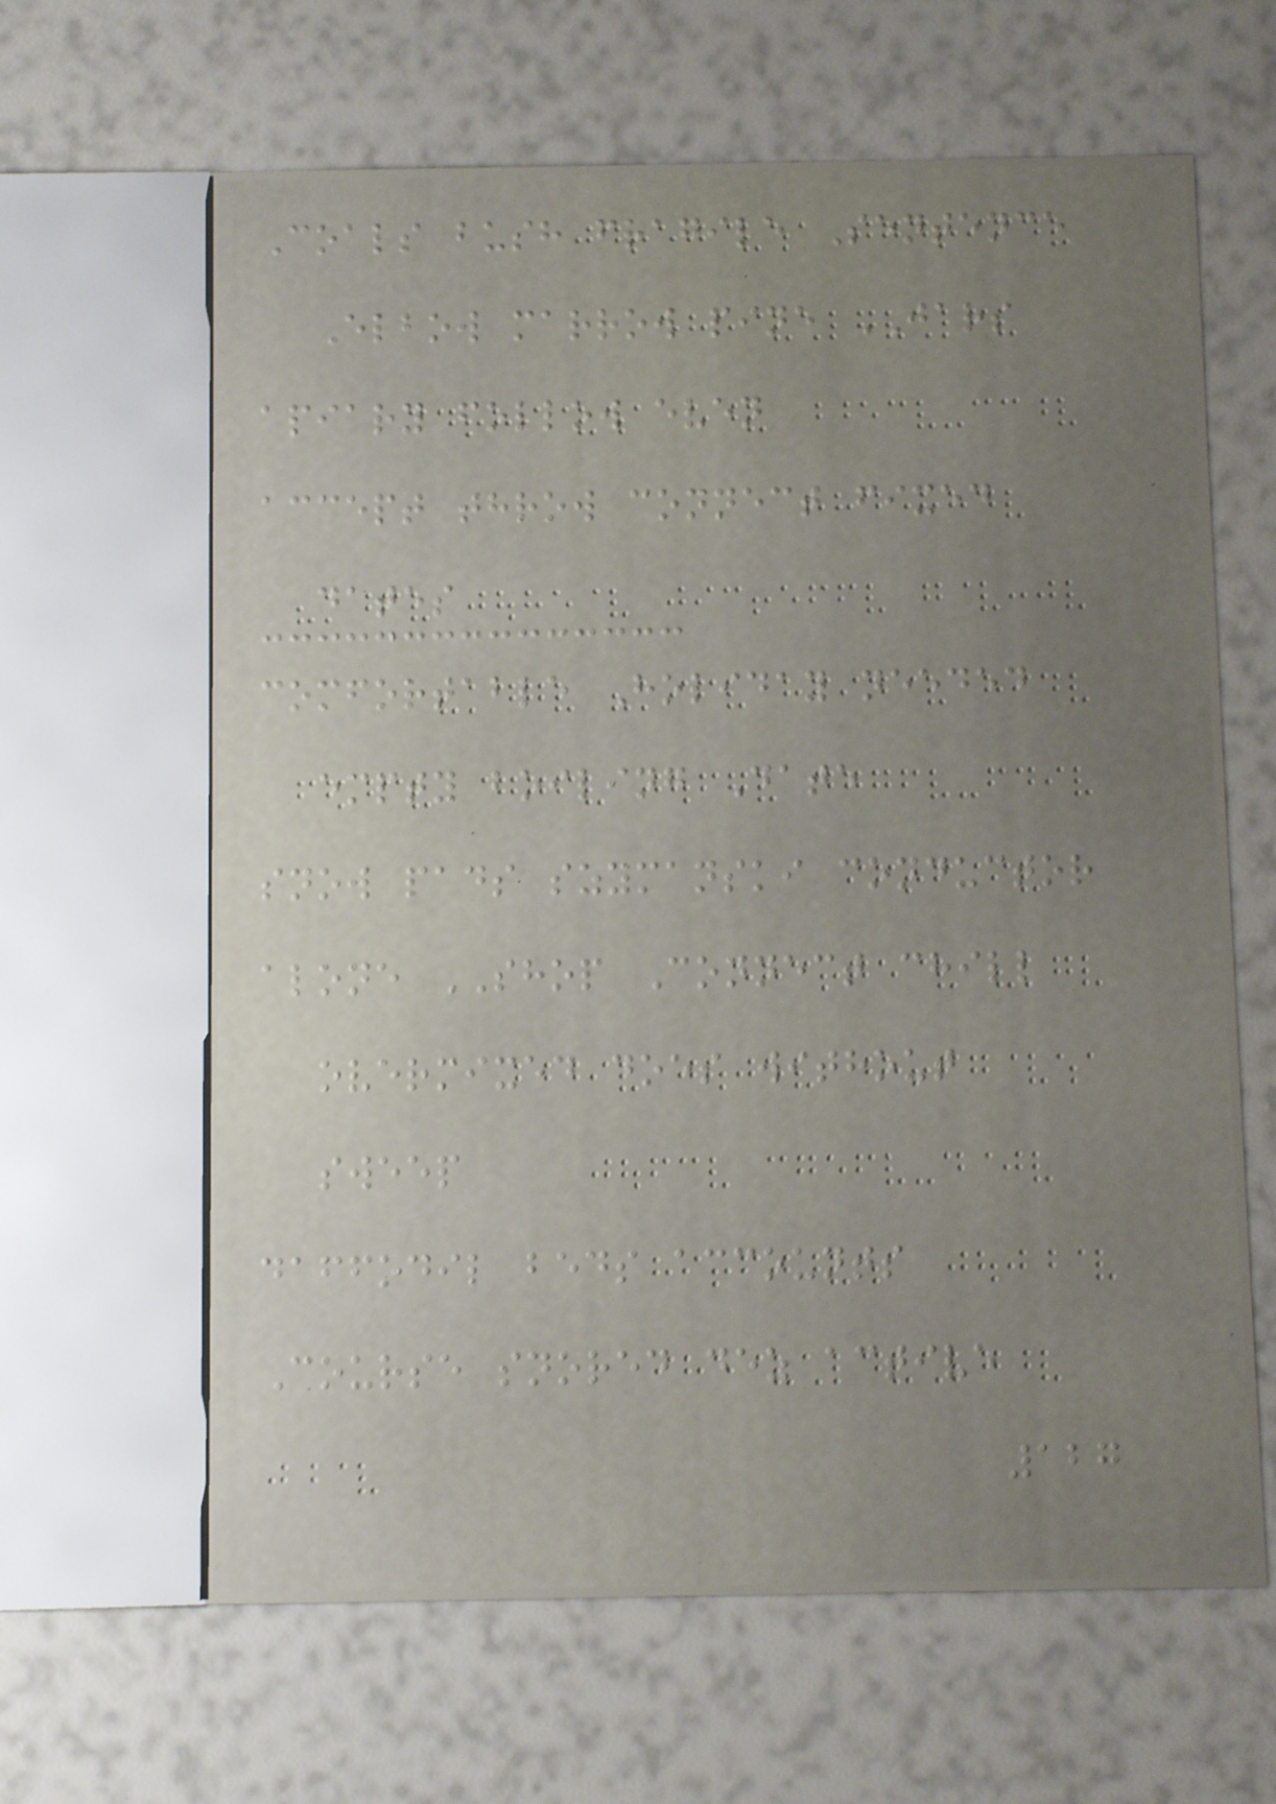Coals bush fragile Sentence
Elbow marrow pine JARS
apiary follow even
accept throw connect fixed
dates
comfortable Holiday needed
empty boiling Date
snow pads szymanski conductor
alone SHOP Connect chill
overmixed does without
sweep
daffodil beds accounts
Course snored dez active
127
